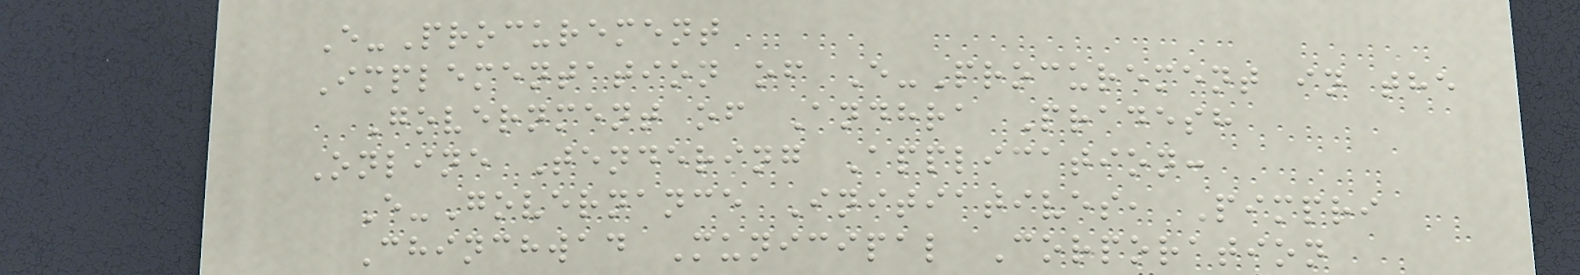E-Procurement
Implementation of E-Procurement in the
Government of Andhra Pradesh
Online Tendering Application:
E-Governance Initiatives, Pimpri
Chinchwad Municipal Corporation
